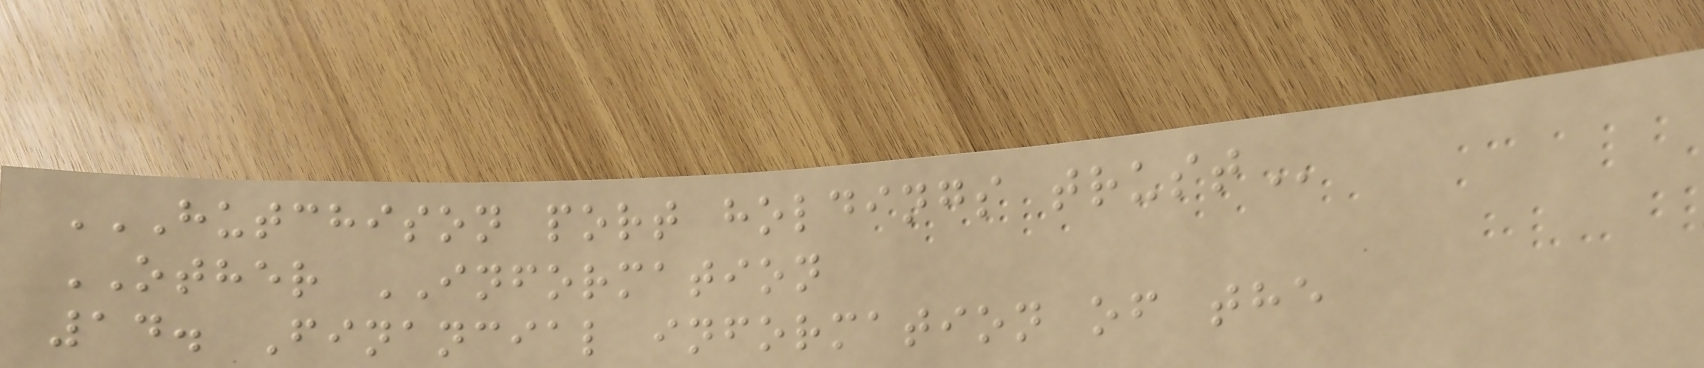HUTCHISON PORT HOLDINGS TRUST
OTHER INFORMATION
14. Financial information of the
